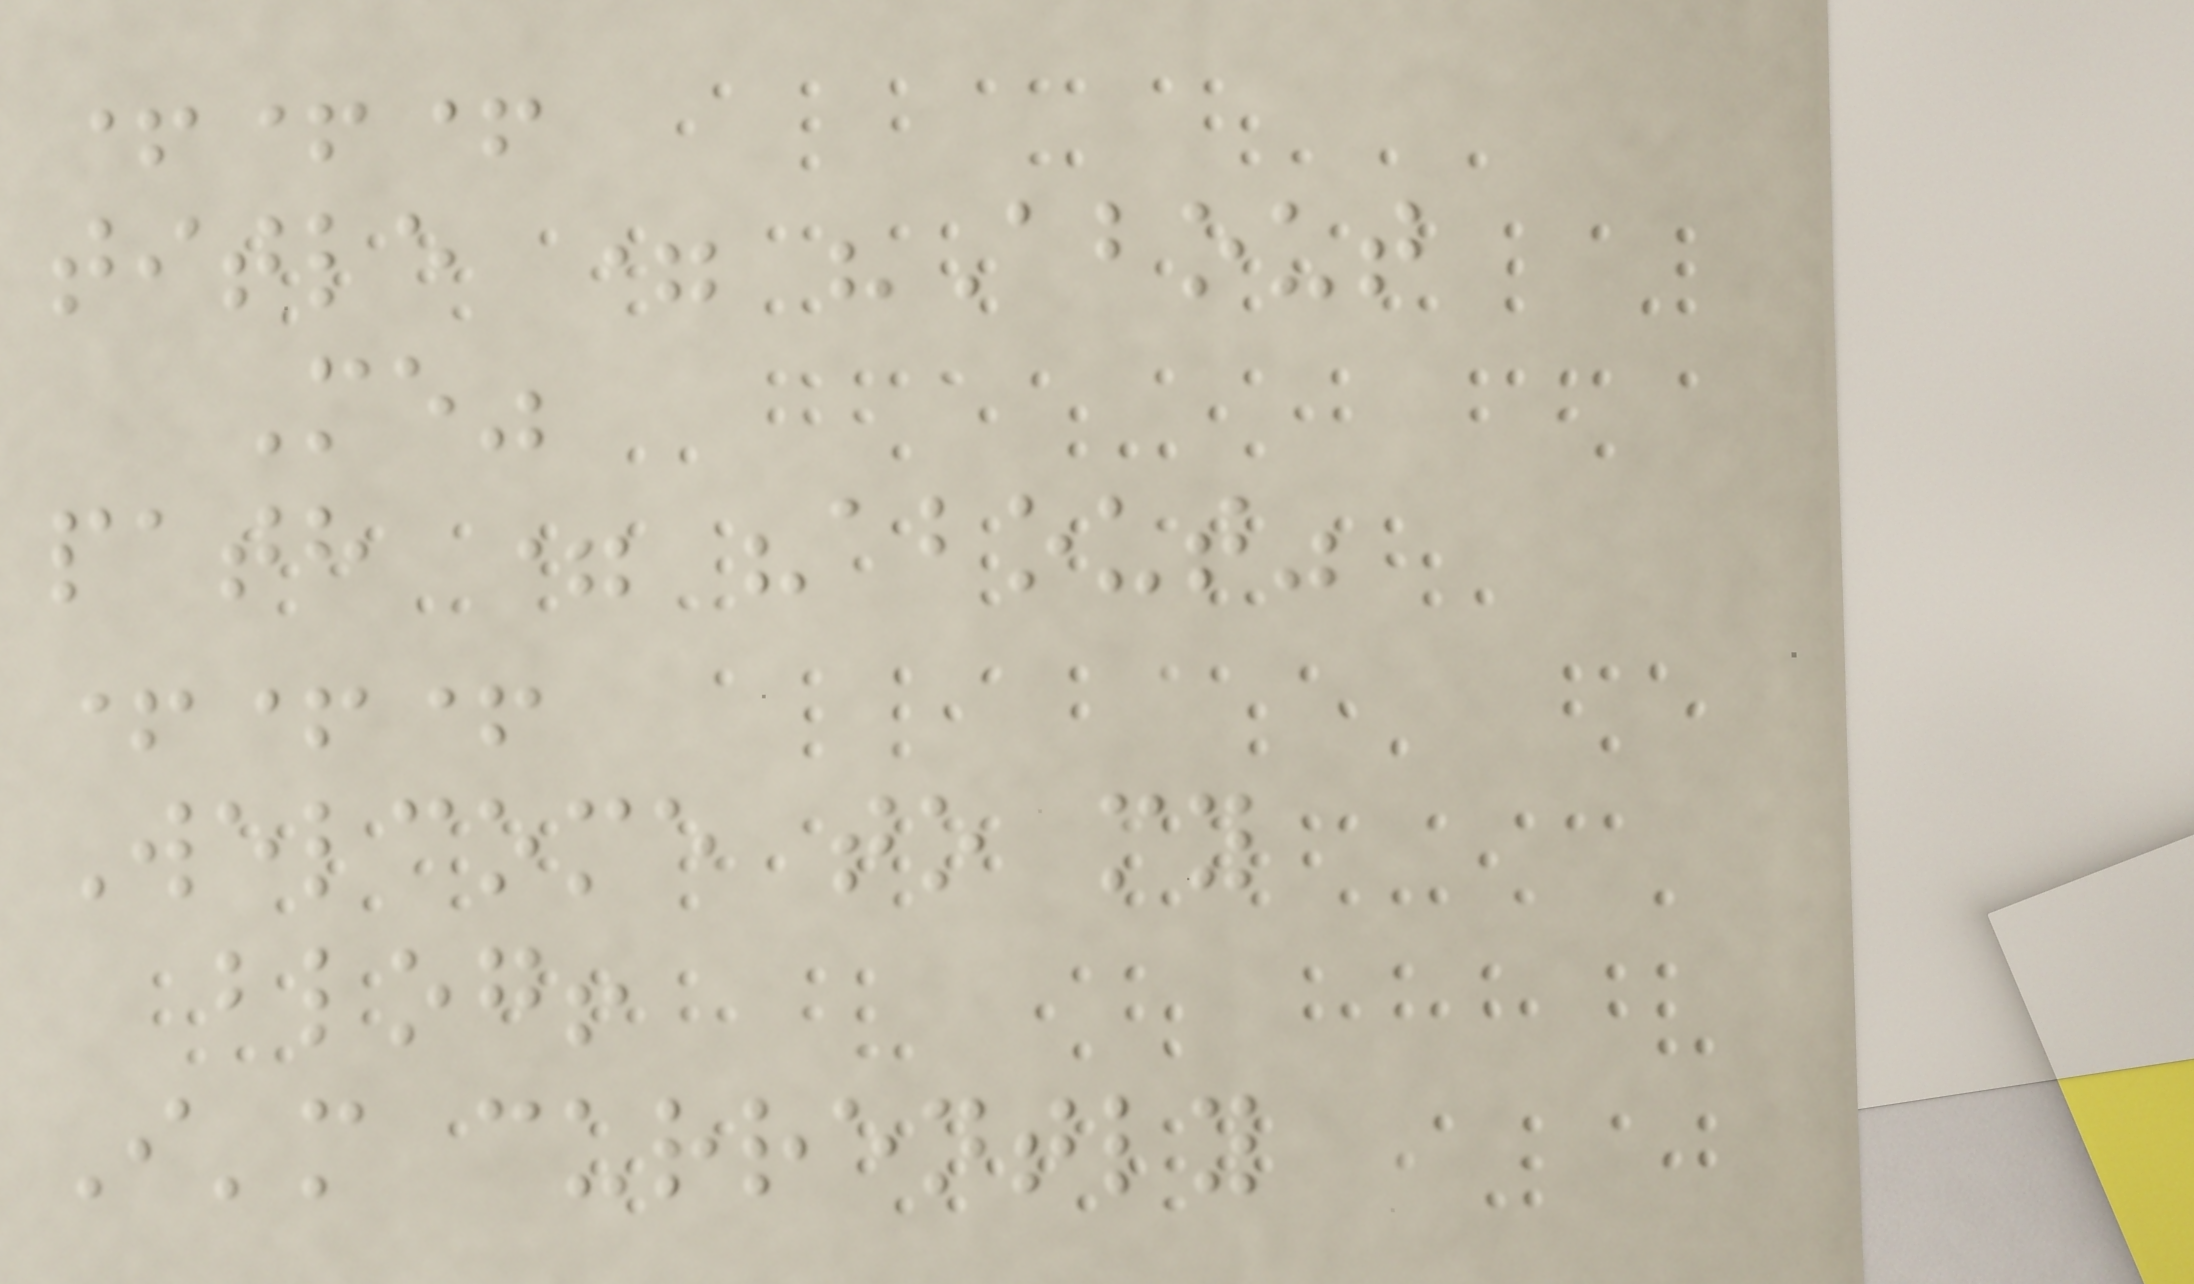+++
title = "About
Me"
path = "about"
+++
Welcome to my
blog!
I'm currently
